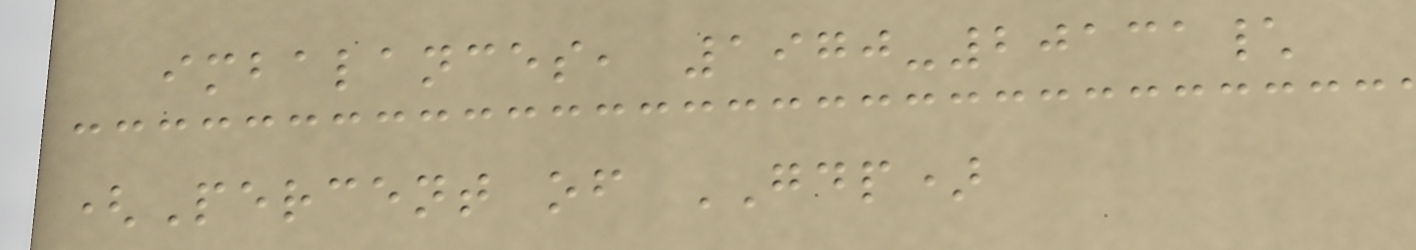imbalances, 1970-20131\
(Percent of GDP)
